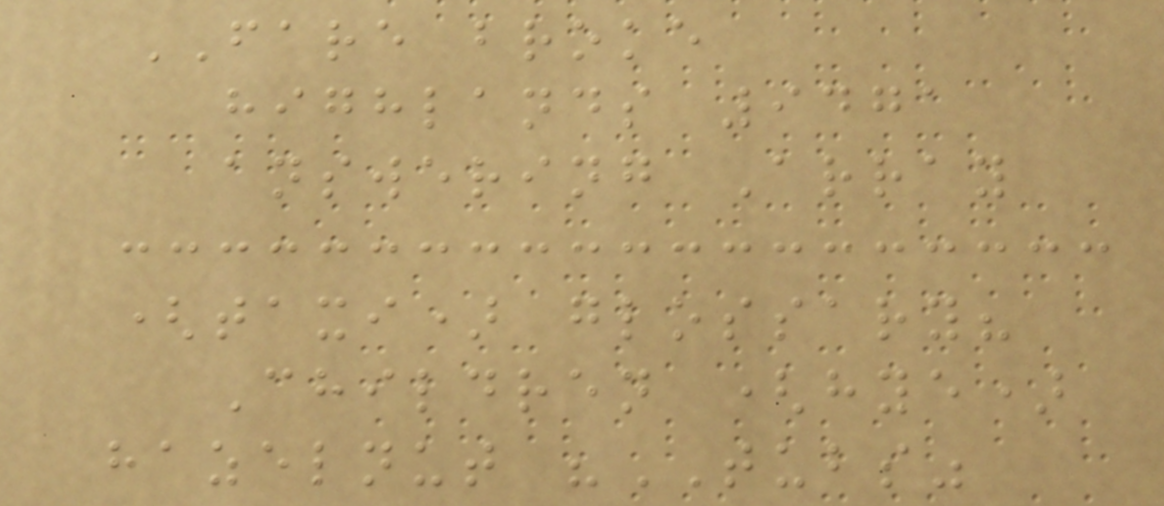FARE broke
highlands 9471
answering Array
(taxi) glossary?
Children (hye)
hazelnut "TUBS"
